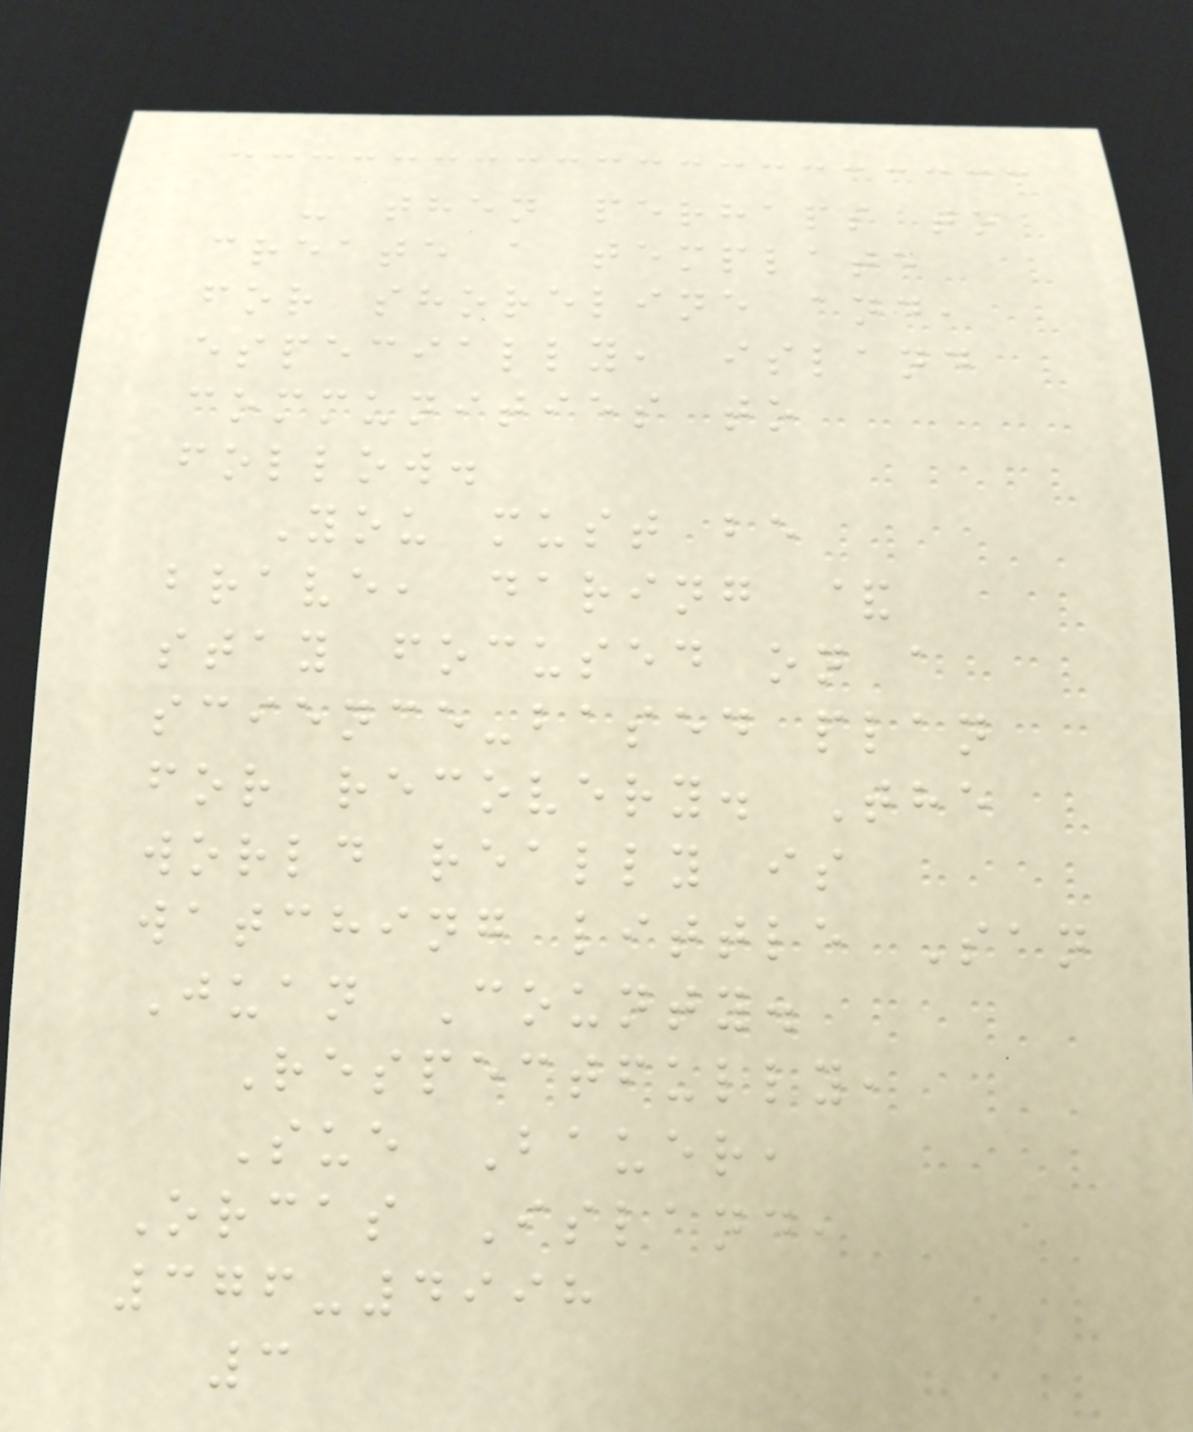- then perhaps to
create a template
for shoreline and,
especially, island
communities to
follow.
You must be
brave, daring &
stay focused on a
science-based plan
for recovery. The
world really is
watching little San
Juan County.
Respectfully,
Sue Bauer,
Orcas Island,
376-4998
3
